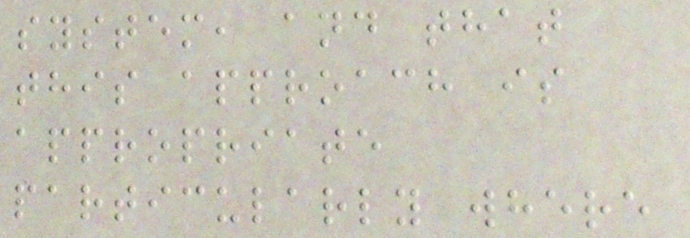system, and that
this approach is
appropriate
particularly where
